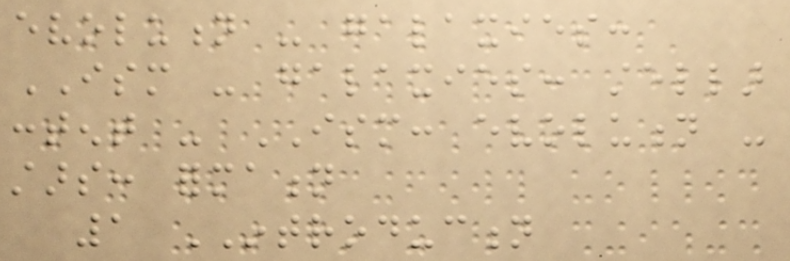evolution - galaxies:
ISM - galaxies: stellar
content - ISM: evolution -
stars: formation
1 INTRODUCTION
